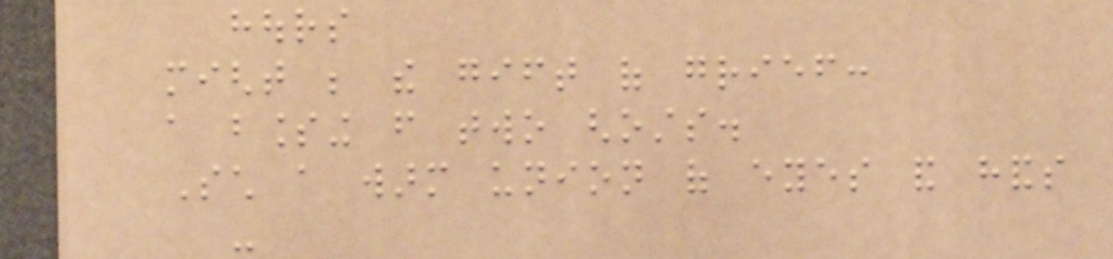hours
might be the gift of grief:
a blessing from two ghosts.
Such a warm union of eyes and hands
-
